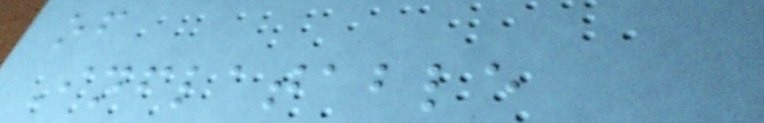of
Inflatable
